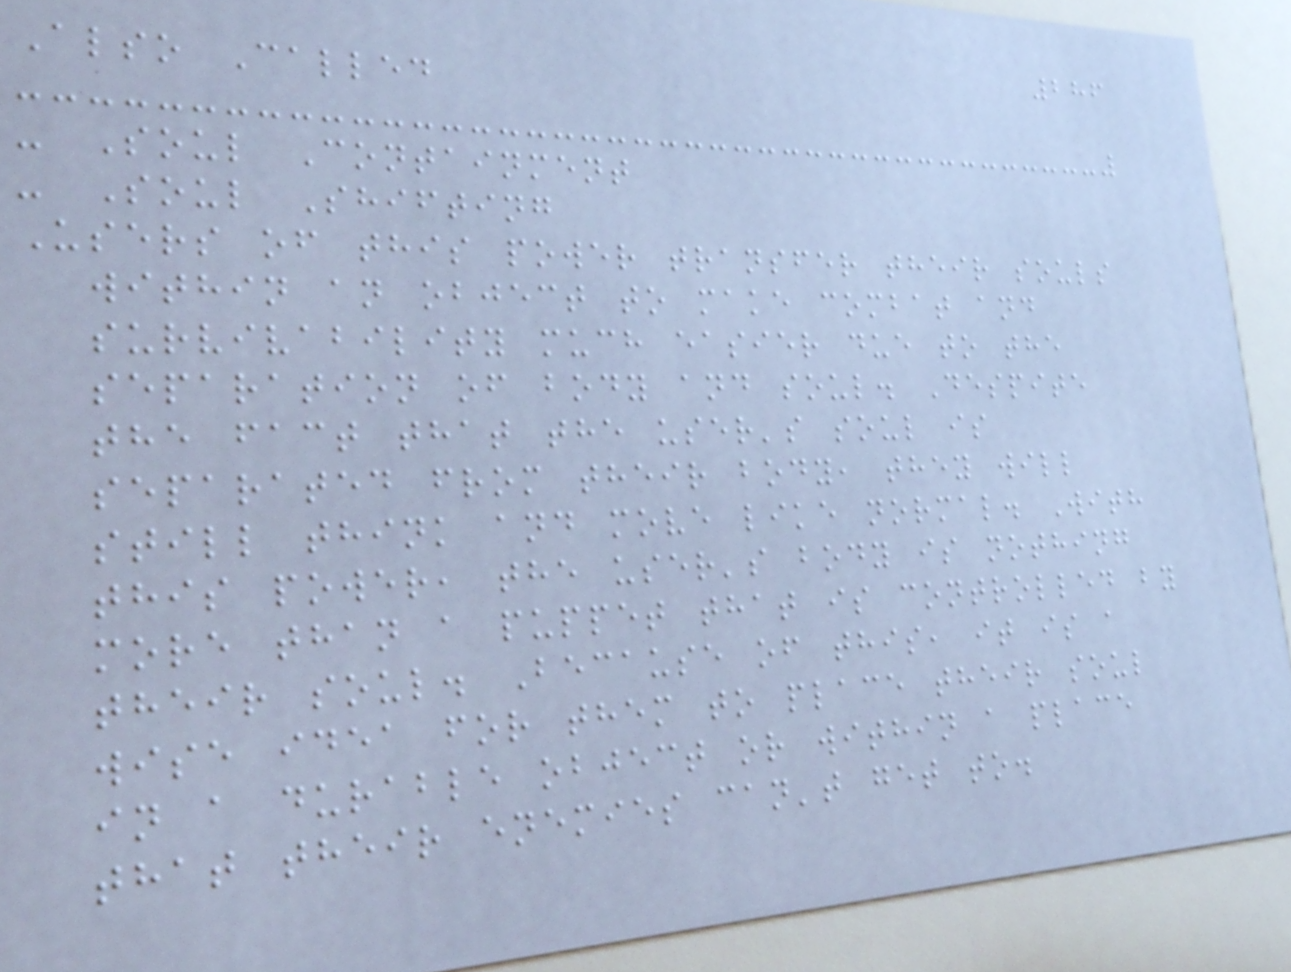286
Also Called
- Soul Containment
- Soul Shifting
Users of this power transfer their souls
within an object to make combat and
survivability much easier due to the
separation of body and soul. Despite
the fact that the user's soul is
separated from their body, they will
still think and move like normal. With
this power, the user's body is nothing
more than a puppet that is controlled by
their soul. Because of this, it is a
wise idea for them to place their soul
in a durable object or within a place
that their enemies can't get to.
